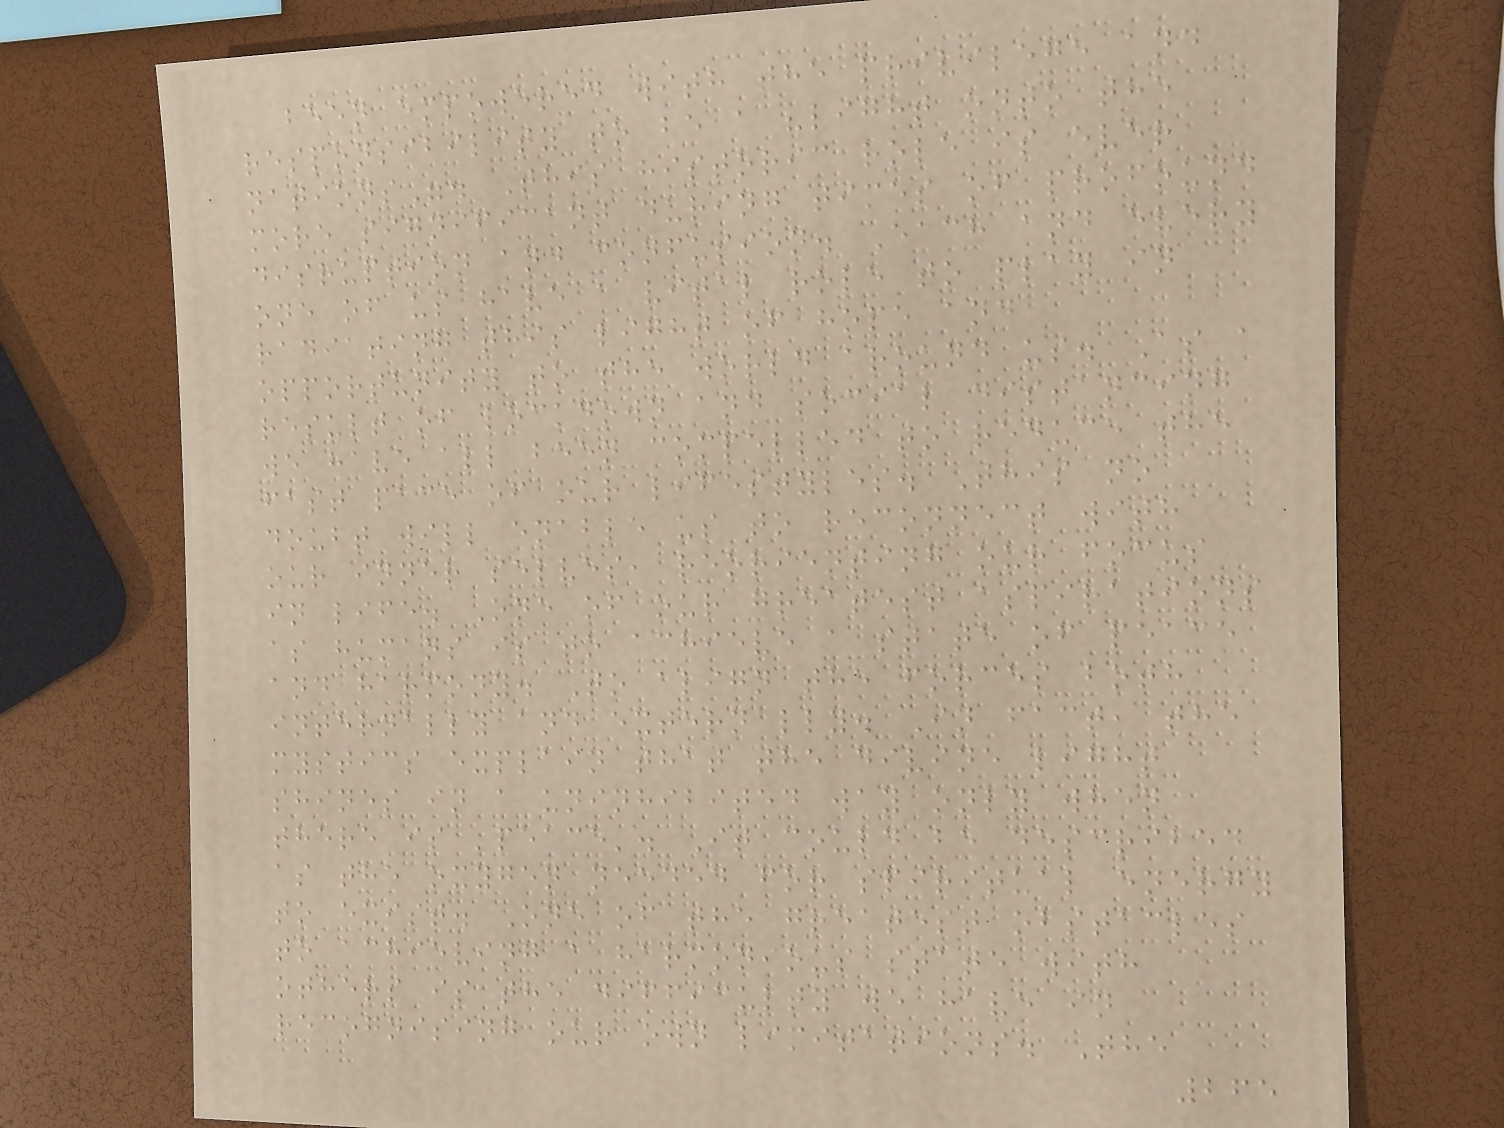been empowered with the privilege and
responsibility to be a "light onto the
nations". This historic role is ever
more significant during times of profound
disruption and confusion. Each and every
one of us have a vital role to play in
radiating this light of hope and
opportunity to the world around us. As a
result of lockdown and social distancing
we have all been compelled to reduce the
fast pace of our lifestyles. This no
doubt will enable us to reconnect with
our inner selves, reorienting our focus
in life. One of our greatest aspirations
as humans is to achieve a state of peace
and harmony. To align the forces both
internally and externally. In fact, the
mystics explain that the divine light
shines in a uninhibited way only when
there is 'peace'. It could be described
as the oxygen needed for spiritual energy
to exist. One of the greatest obstacles
to achieving a harmonious state with
others is the difficulty we have in
recognising our own limitations. The
265
